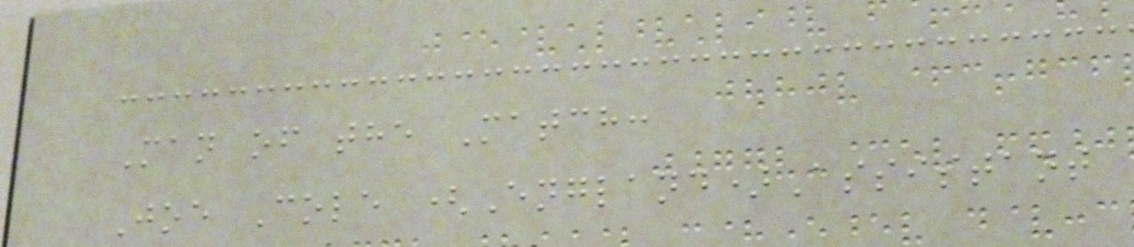Man of the Match:
Joe Cole (England)Assistant
